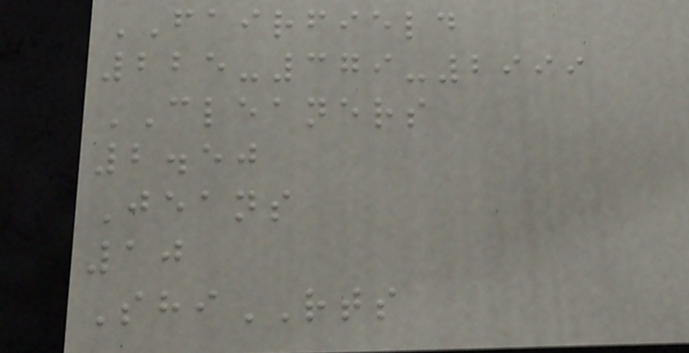FAIRFIELD
225-379-2999
CLEANERS
2.50
Jeans
10
ShiRTS
